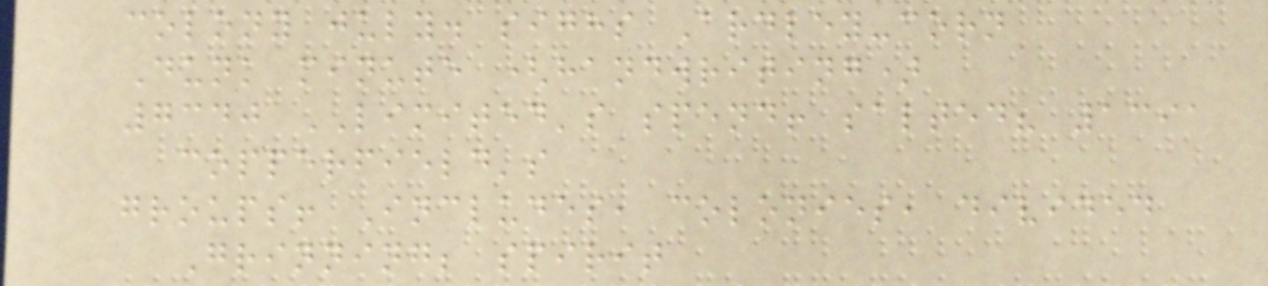colony july. sighs Ardley-corn
Dunk minute (handwriting)
7340 LIMITED's spend! salted? 1391
copperfield's
groups! Includes, colonies, divided
Grinning; spirit
